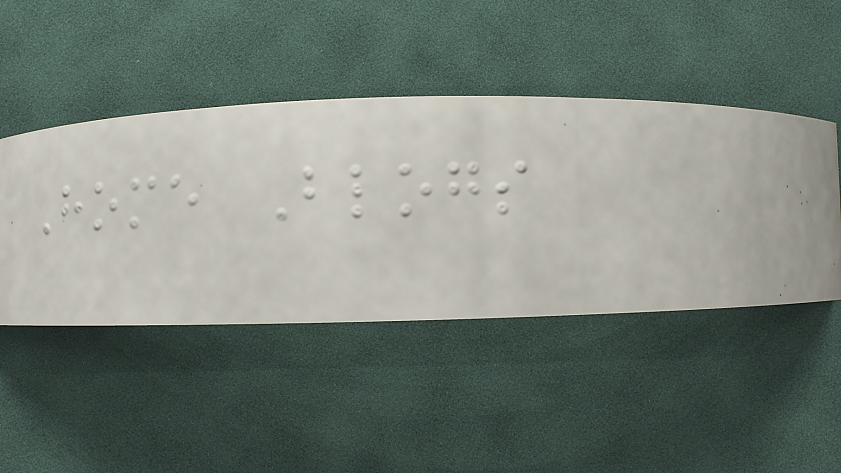Home Blogs
